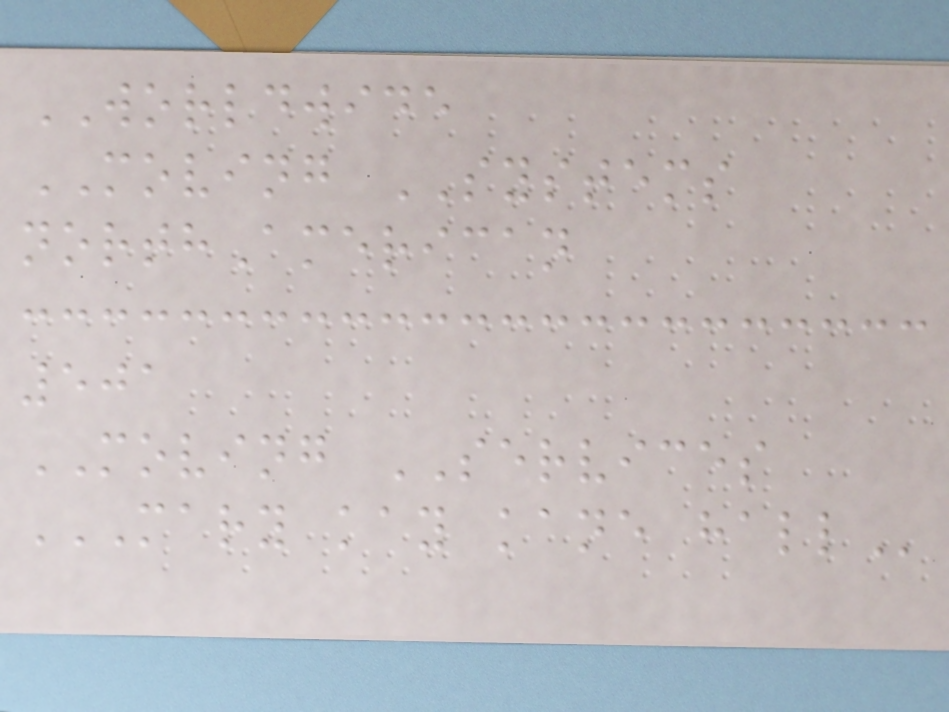WORLDWIDE
MOVING SYSTEMS
northAmerican
501
MOVING SERVICES
MARY KAY KANE HALL
